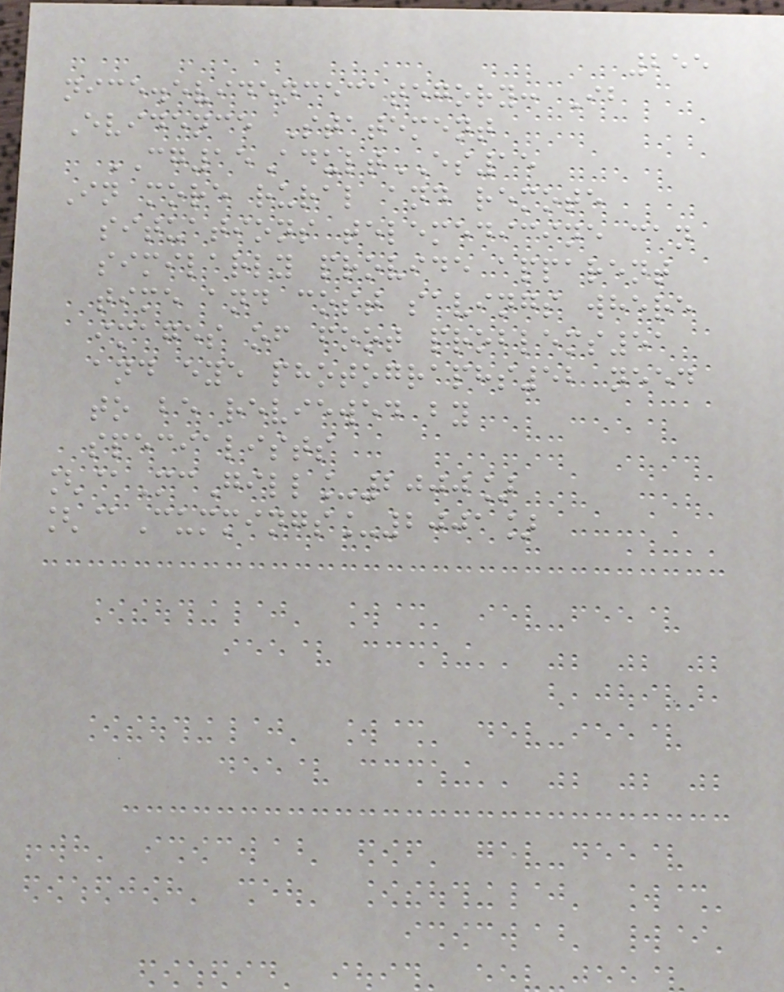255
nice.evidencecategory: Ib
Evidence Statement
CG15AdultES15
In more rural and remote
situations telemedicine can
similarly provide apparent
time and cost savings where
images of foot problems51
and eye photographs52 need
to be reviewed by
specialists
[@McGill_2000]
[@Cummings_2001]
